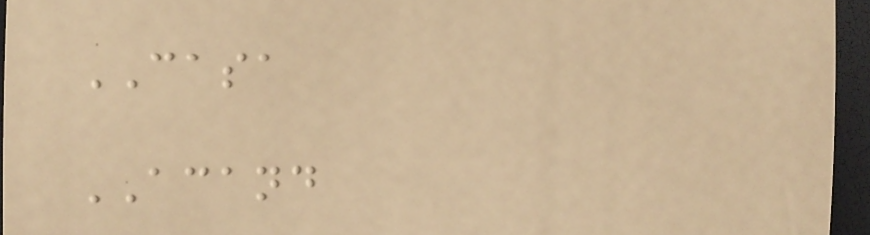CASA
ACAND
